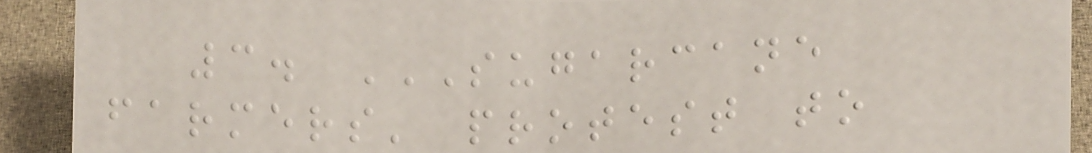3. SUGARCANE
FARMERS' PROTEST TO
